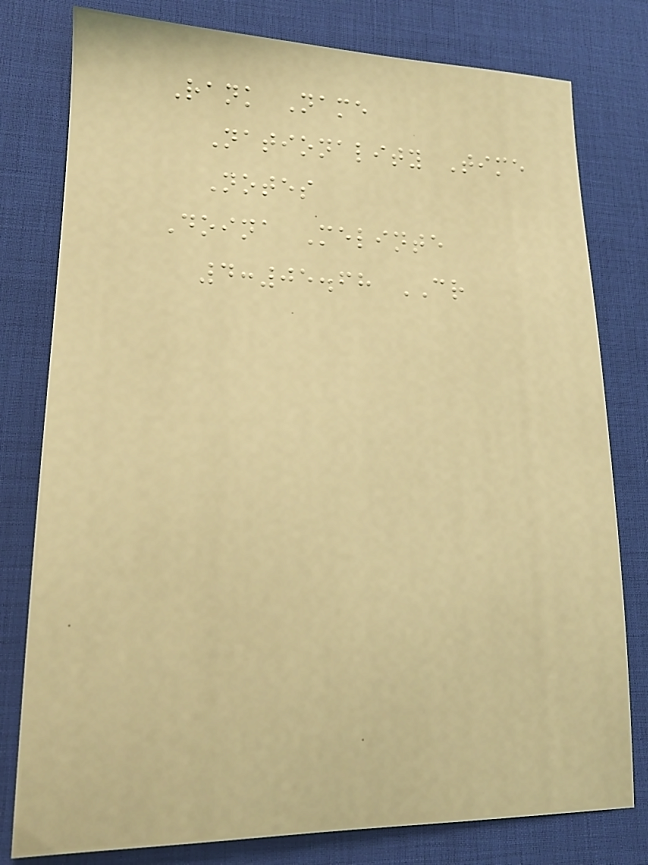Rank Name
Nationality Time
Notes
Doina Melinte
4:05.68 CR
